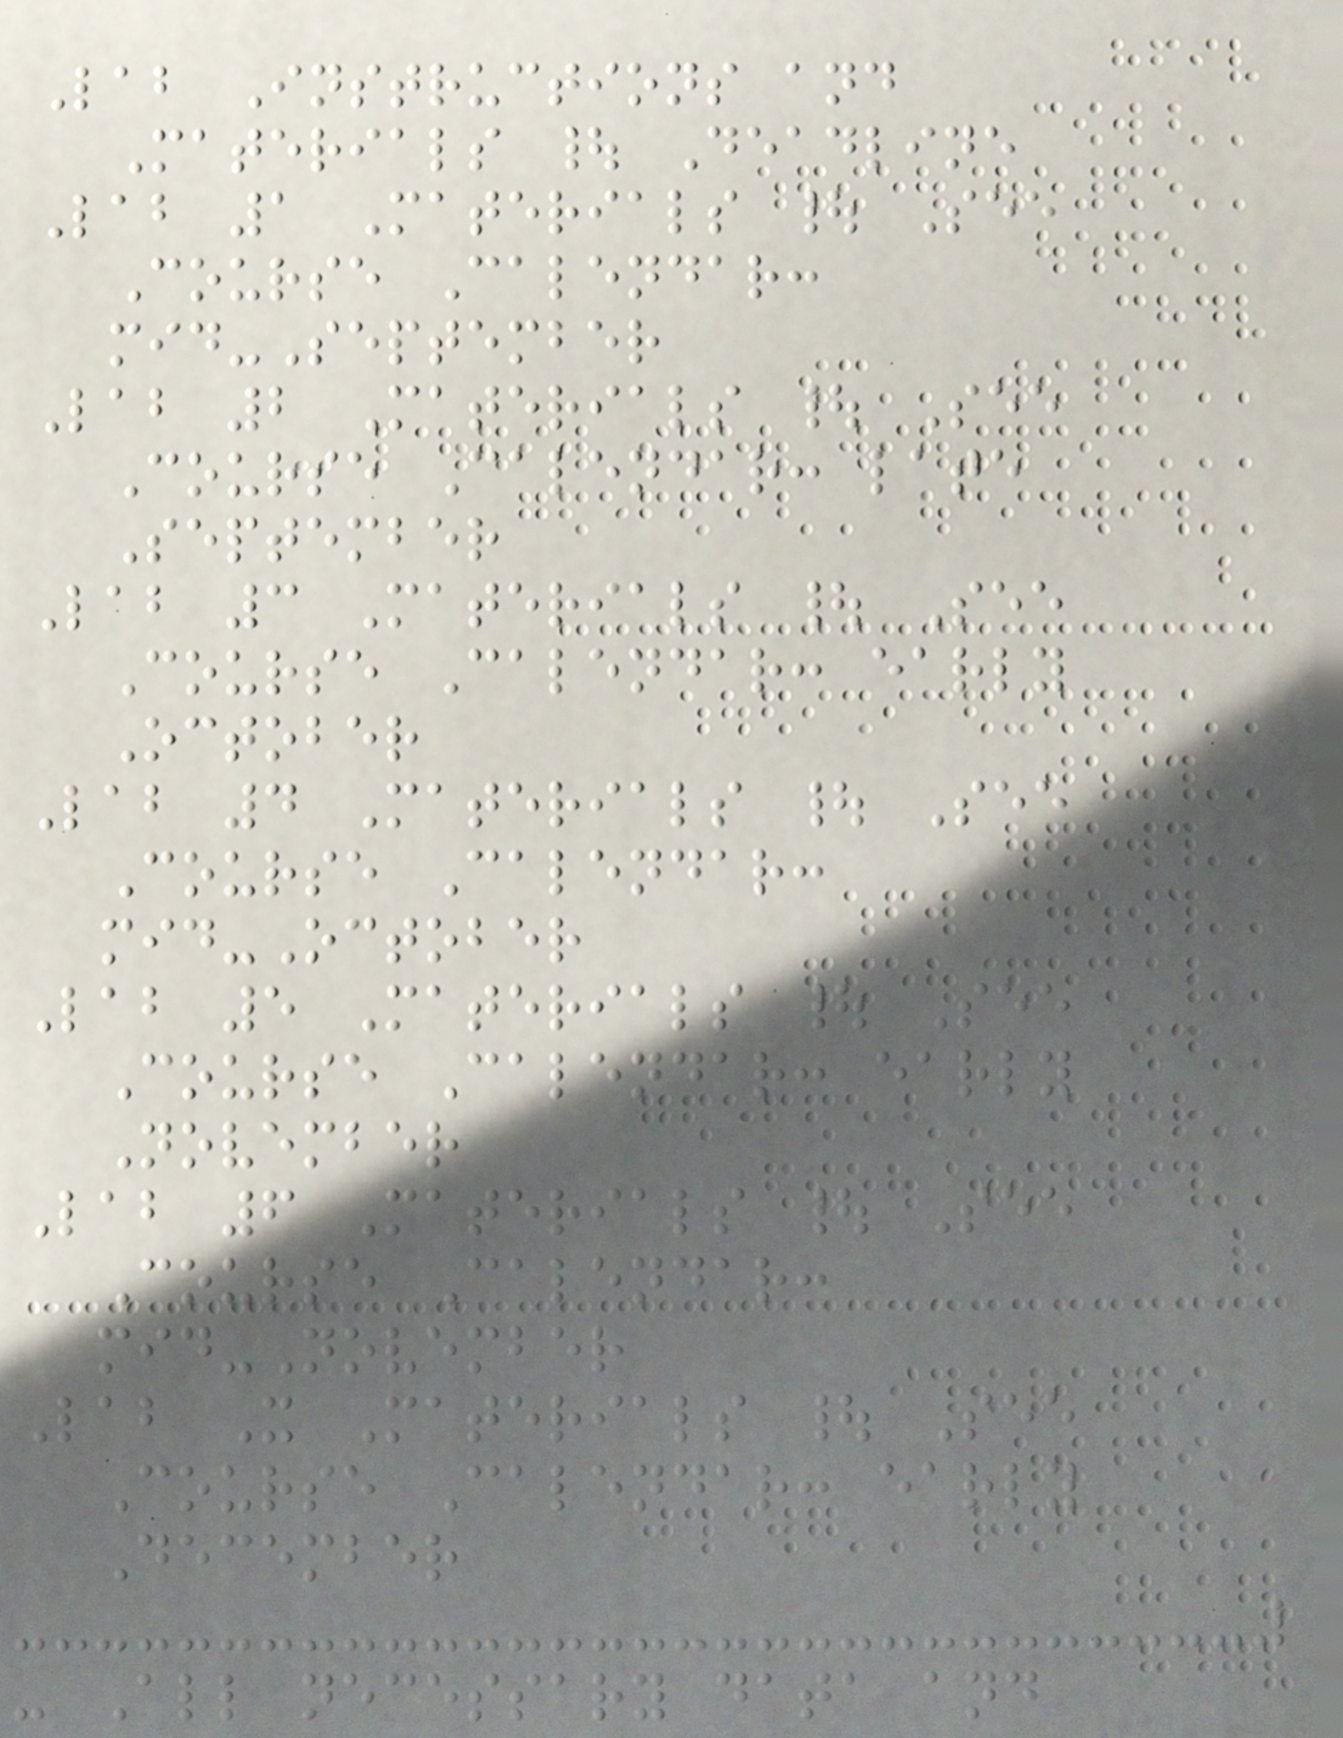Lab Instructions and
Materials | Deadline
Lab 1 Materials | See
Course Calendar:
mid-September
Lab 2 Materials | See
Course Calendar: late
September
Lab 3 Materials | See
Course Calendar: early
October
Lab 4 Materials | See
Course Calendar:
mid-October
Lab 5 Materials | See
Course Calendar: early
November
Lab 6 Materials | See
Course Calendar:
mid-November
Lab X Materials | See
Course Calendar: early
December
- All necessary data and
